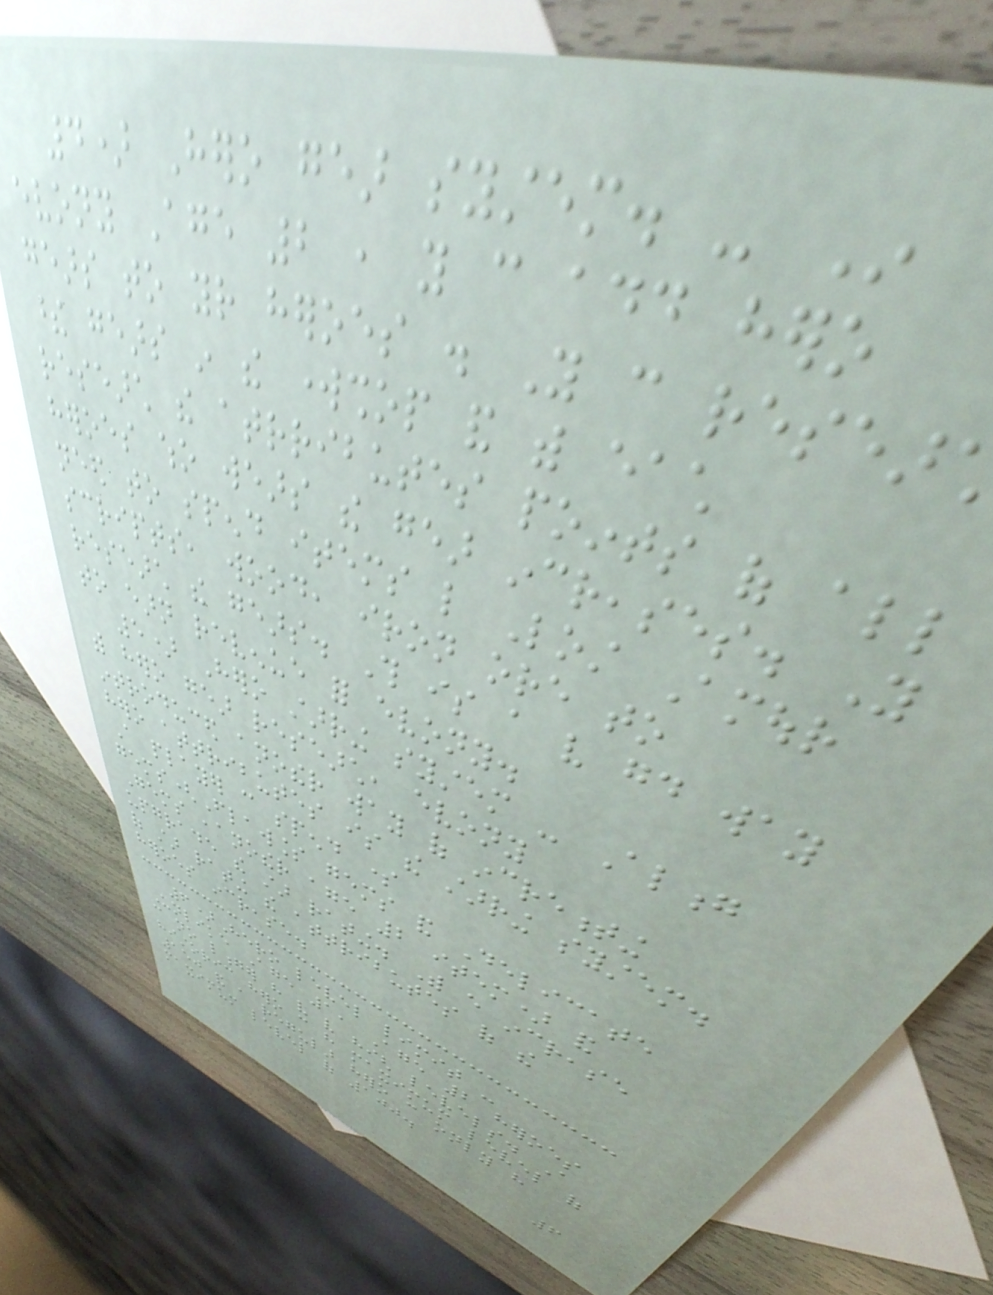4) Hero gear system. - In
evony Age 2 , you can add hero
gears to your heroes . You can research
these gears in the workshop and with each
research the atrributes points of all
heroes who wears the gear increases. You
need to spend items like Lost Amour
scripts, wood, iron ore to
research the gears. This is a very good way
to earn revenue for evony.
5) Hero starring system - Along
with hero gear research, evony
introduced another way of incrementing
hero attributes is the starring system.
A player can spend some
gems(Flawless gems and Delicate
Gems ,another age 2 item) and
upgrade the star rating. With every increase
of star rating the attributes of the
heroes increase.
6)Hero level limit -
Unlike Age 1, Age 2 heroes
can no longer have very very high levels. A
historic hero can have maximum level of
150 and a regular hero can only have
maximum level of 100.
6
